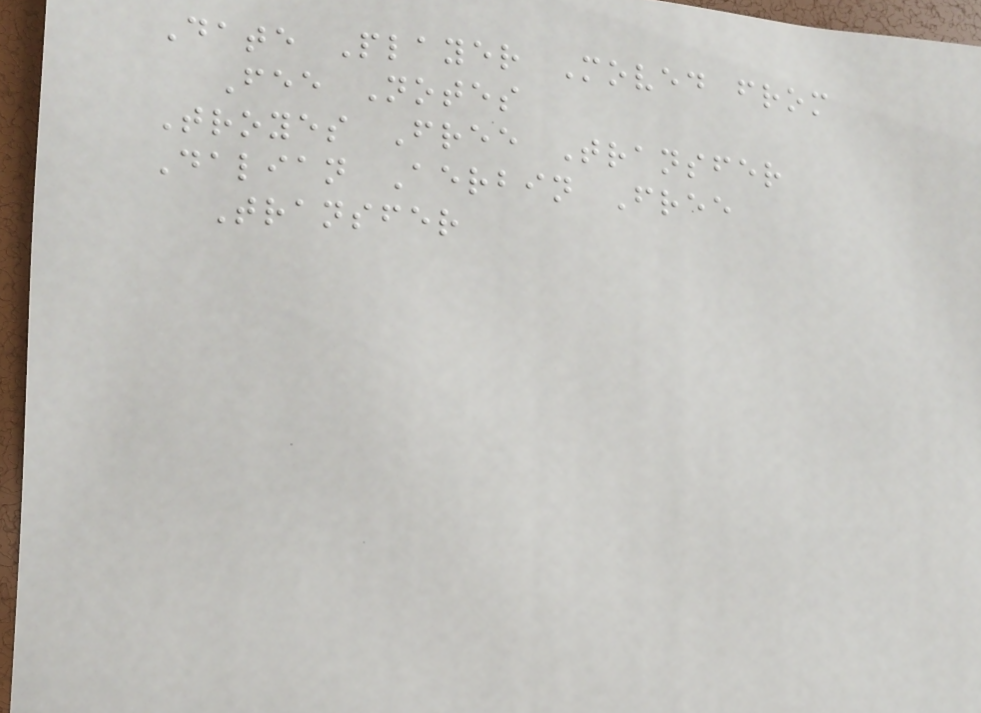Date Player Moved from
Fee Notes
Troyes Free Transfer
Dalian Aerbin Free
Transfer
